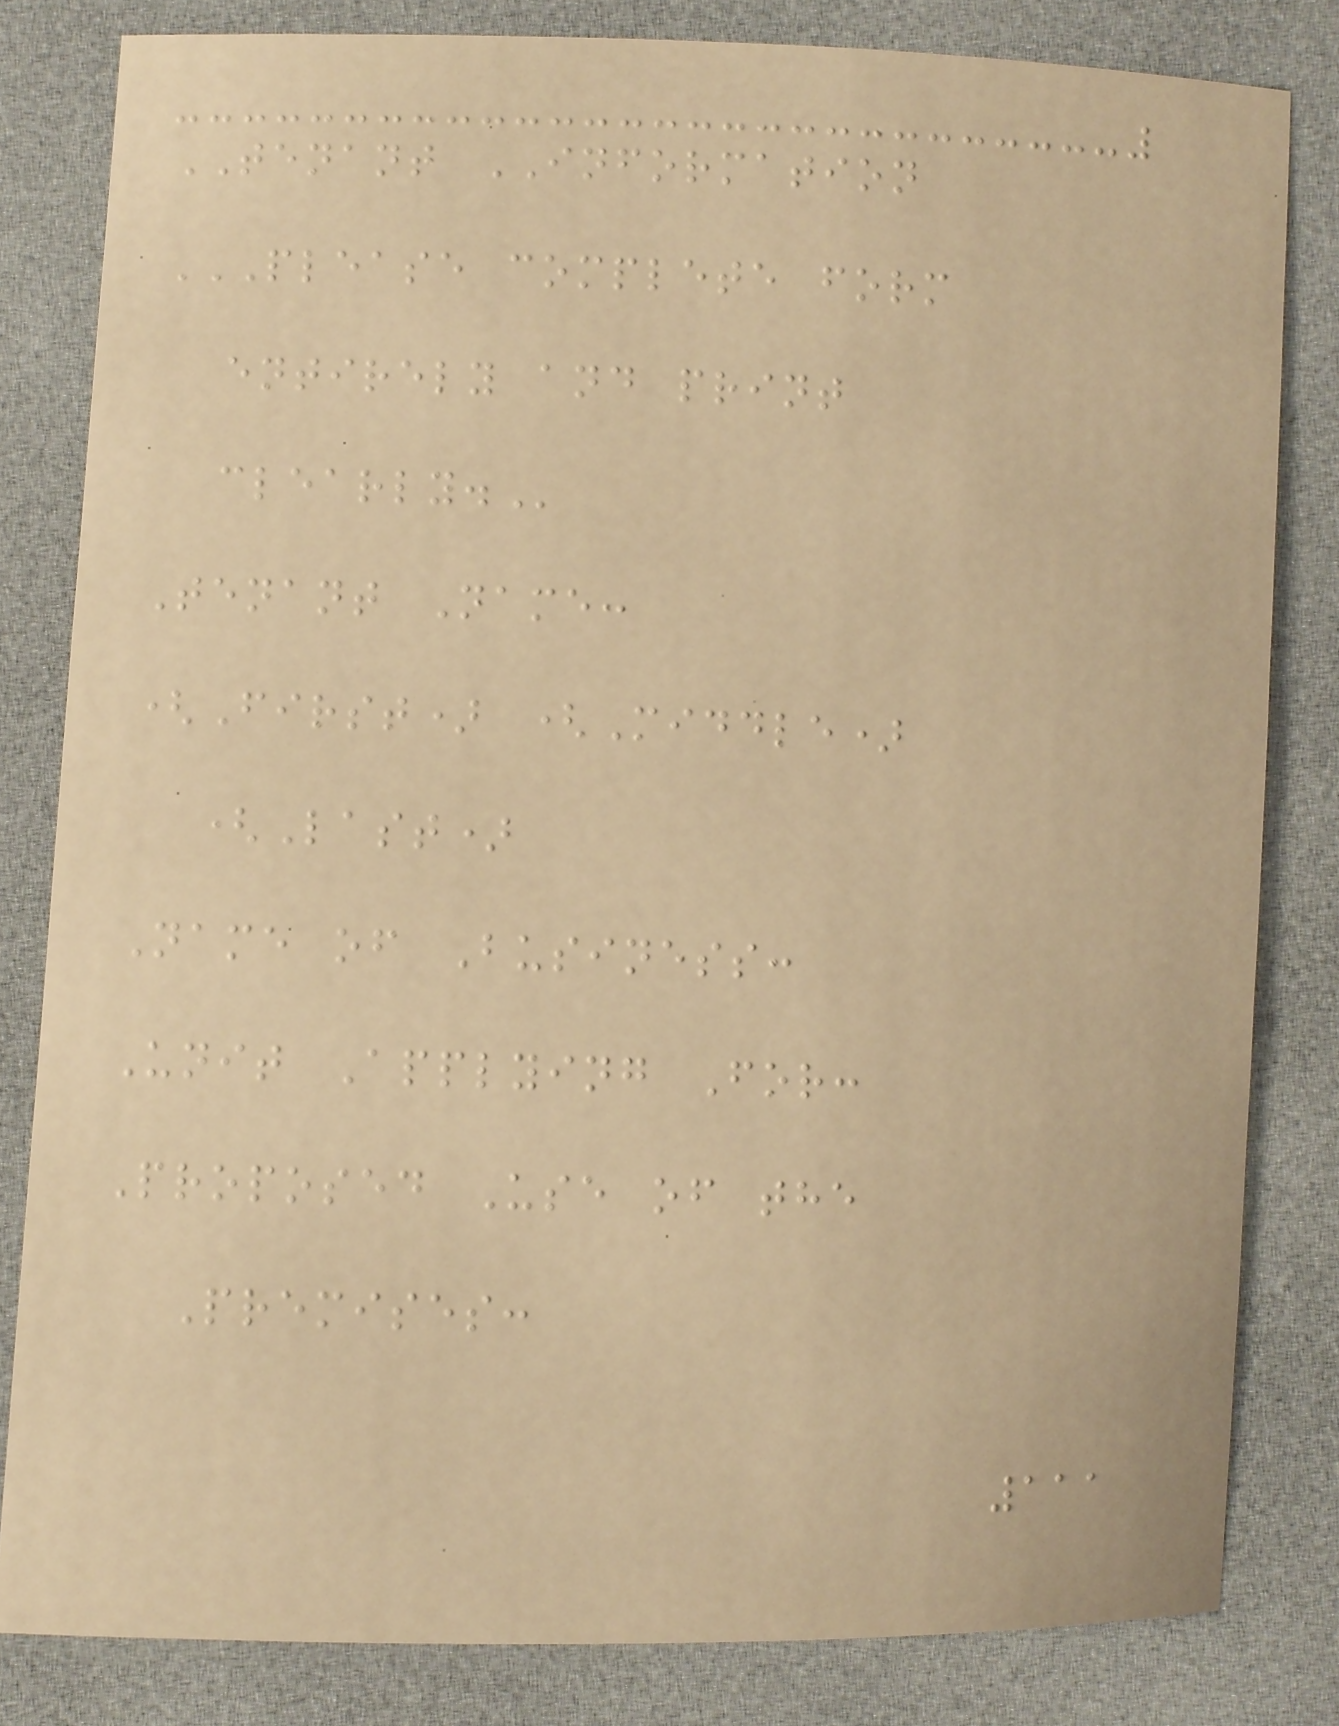TENANT INFORMATION
PLEASE COMPLETE FORM
ENTIRELY AND PRINT
CLEARLY.
Tenant Name:
(First) (Middle)
(Last)
Name of Business:
Unit Applying For:
Proposed Use of the
Premises:
111
